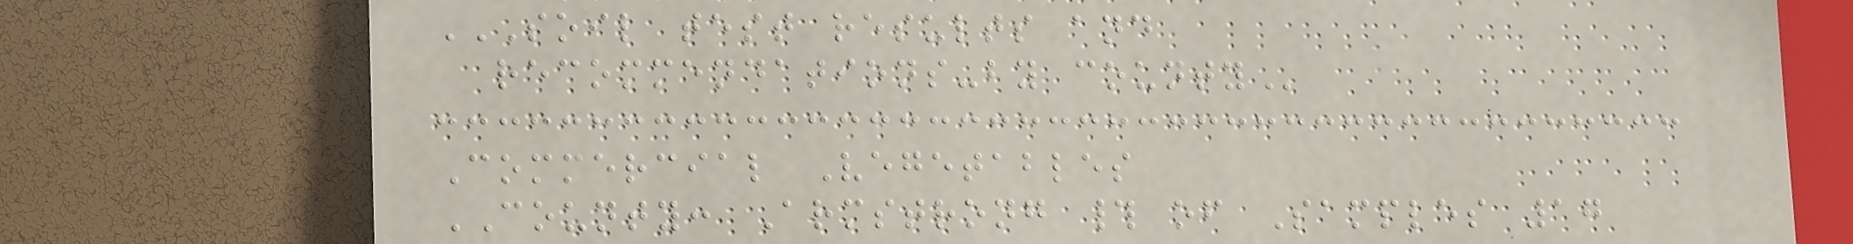SOIL TEST RESULTS AND
RECOMMENDATIONS-BY COUNTY
Commercial Vegetables
COUNTY: Armstrong # of Samples 17
